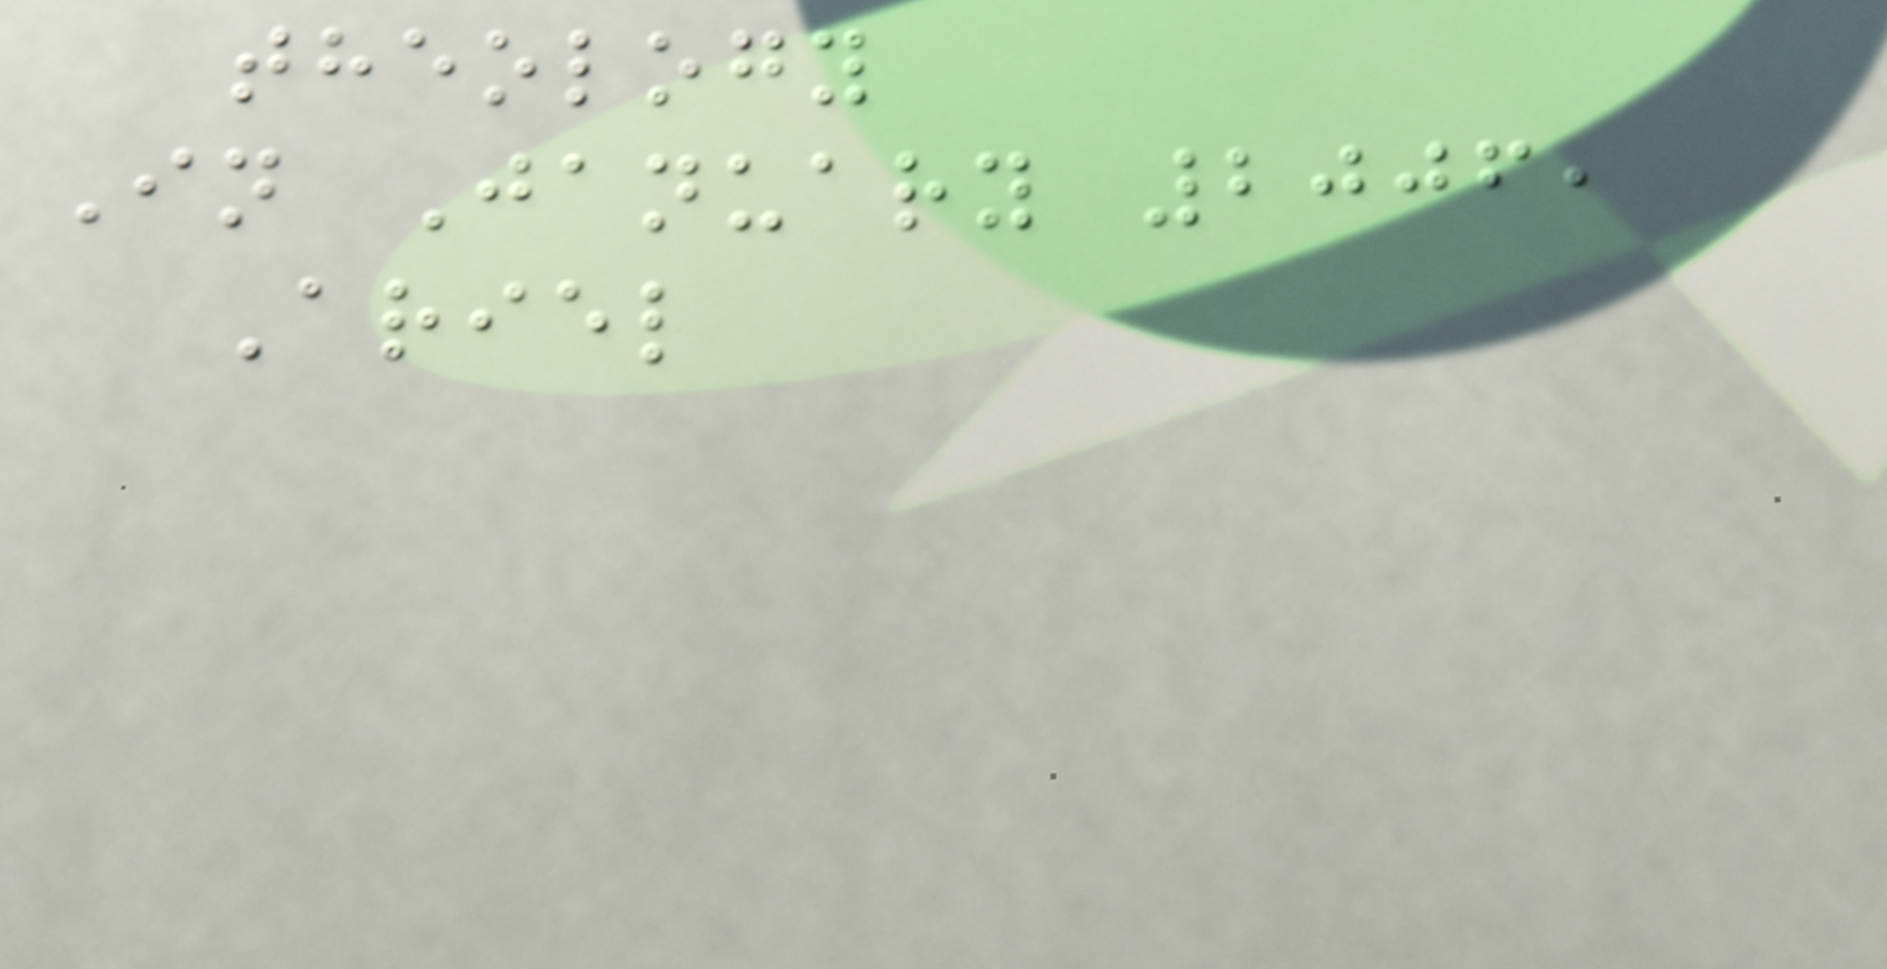theology
In January 2006,
Ariel
